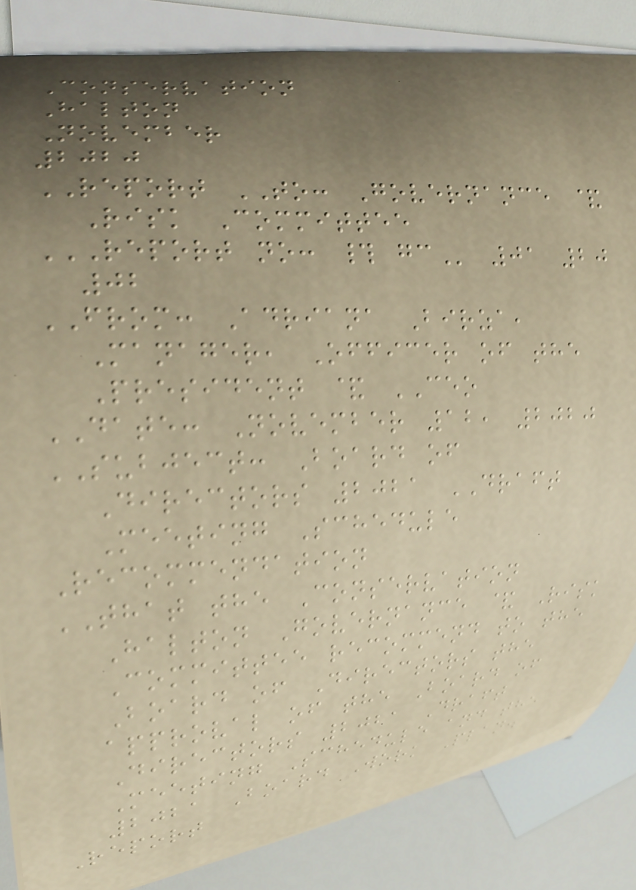Conservation
Halton
November
2020
REPORT TO: Governance &
Risk Committee
REPORT NO: # GC 01 20
02
FROM: Adriana Birza,
Manager, Officer of the
President & CEO
DATE: November 12, 2020
SUBJECT: Board of
Directors 2021 DRAFT
Meeting Schedule
Recommendation
THAT the Conservation
Halton Governance & Risk
Committee recommend to the
Board of Directors the
approval of the Board of
Directors 2021 Draft
Meeting Schedule and the
2021 Board Work Plan.
Report
